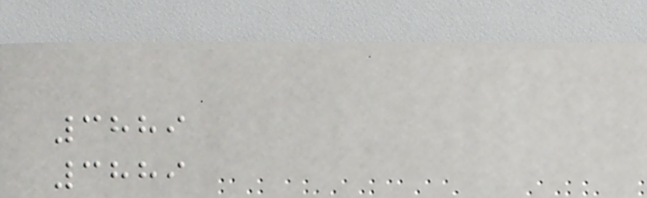3889
3889
